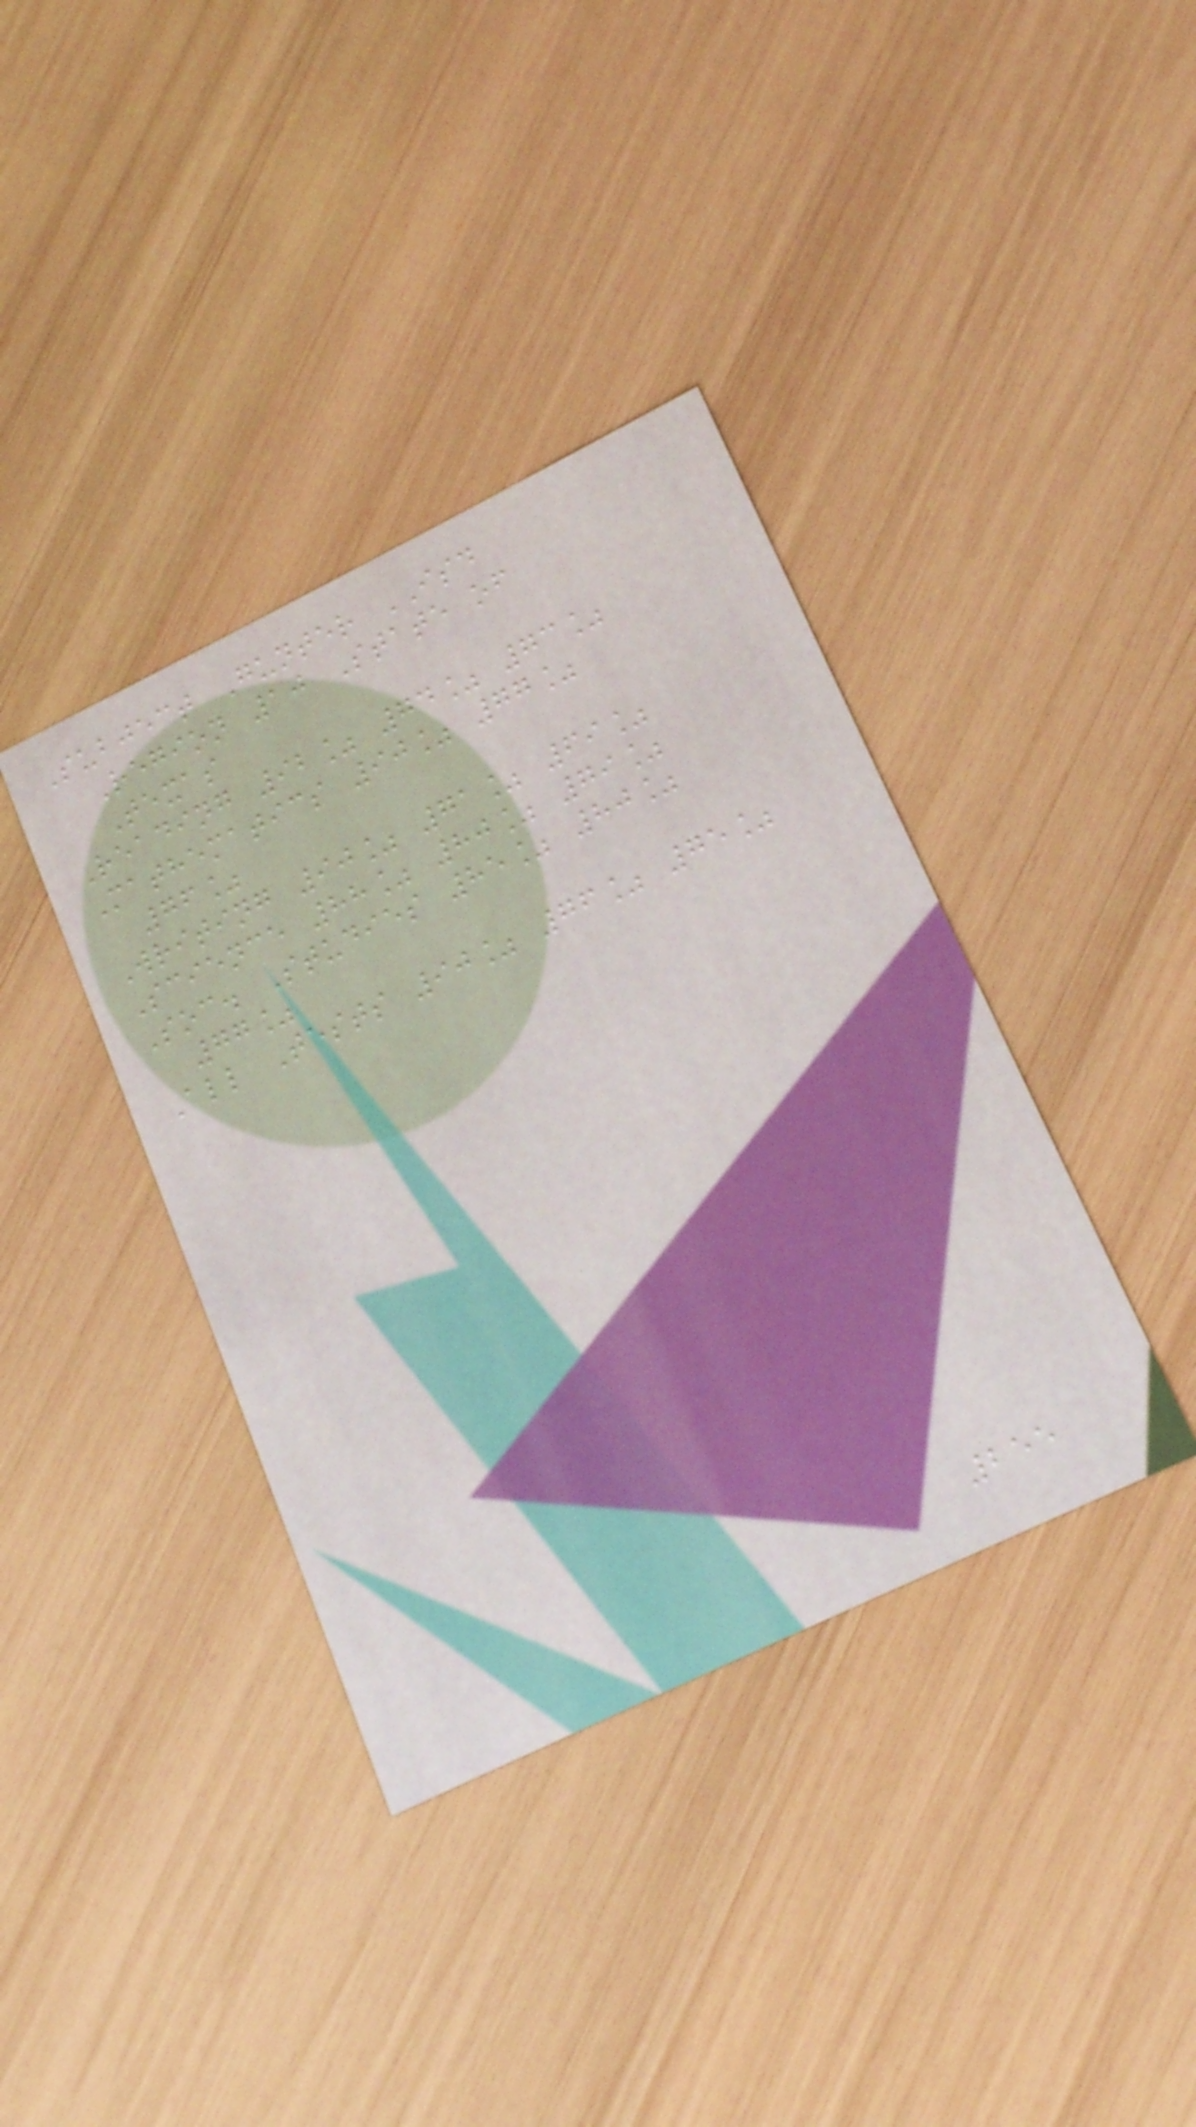Subject Gunter ISD
Region 10 State of
Texas
Reading 92% 74% 73%
Mathematics 90% 77%
76%
Writing 90% 71% 69%
Science 88% 80% 79%
Soc. Studies 85% 80%
77%
All Tests 90% 76% 75%
255
